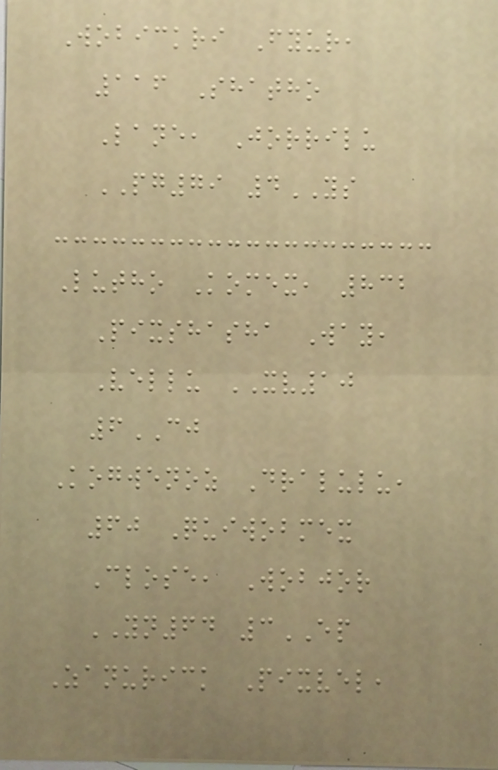Wobickri Fyur,
116 Shatho
Lane, Jorrilu
PG79 4YS
Lutho Komex, 832
Pixshasha Way,
Vellu XV10
6CJ
Kogwenoz Dralulu,
60 Quiwobmex
Close, Wobjor
YN64 3EP
Zanurick Pixvel,
